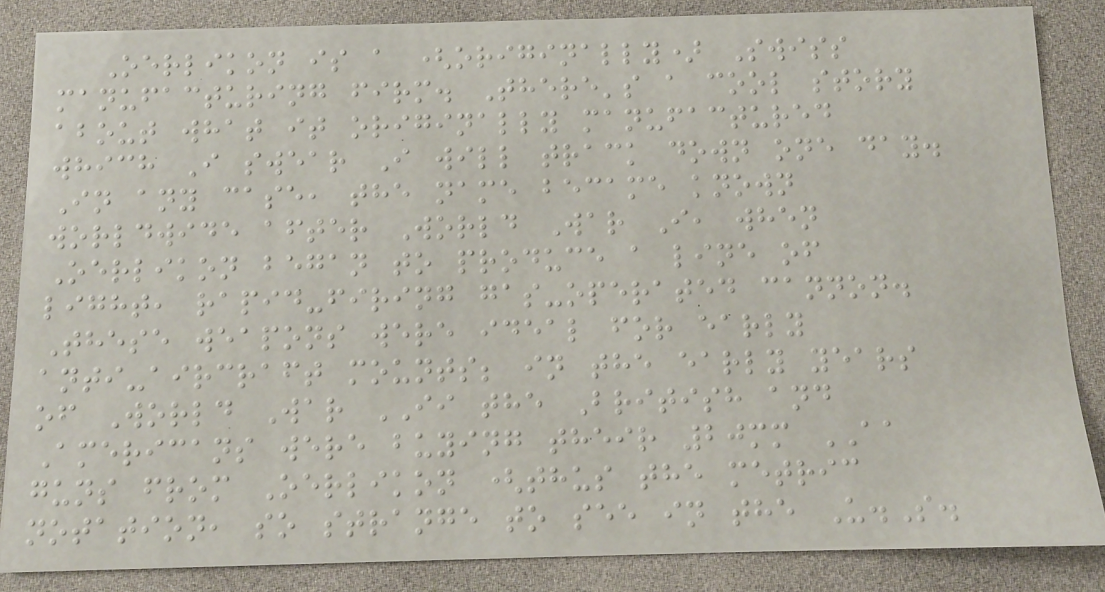Oerlikon is a (originally) Swiss
manufacturing firm. There's a cool story
about what it originally manufactured
which I swear I will track down one day.
In any case, the name became known
worldwide after World War I, when
Oerlikon began to produce a line of
light, rapid-firing gas-operated cannon.
These weapons were ideal for early
anti-aircraft mounts; in the early years
of World War II the British and
Americans were buying their 20mm AA
guns from Oerlikon (thus the metric
notation, so strange to see in the U.S.
